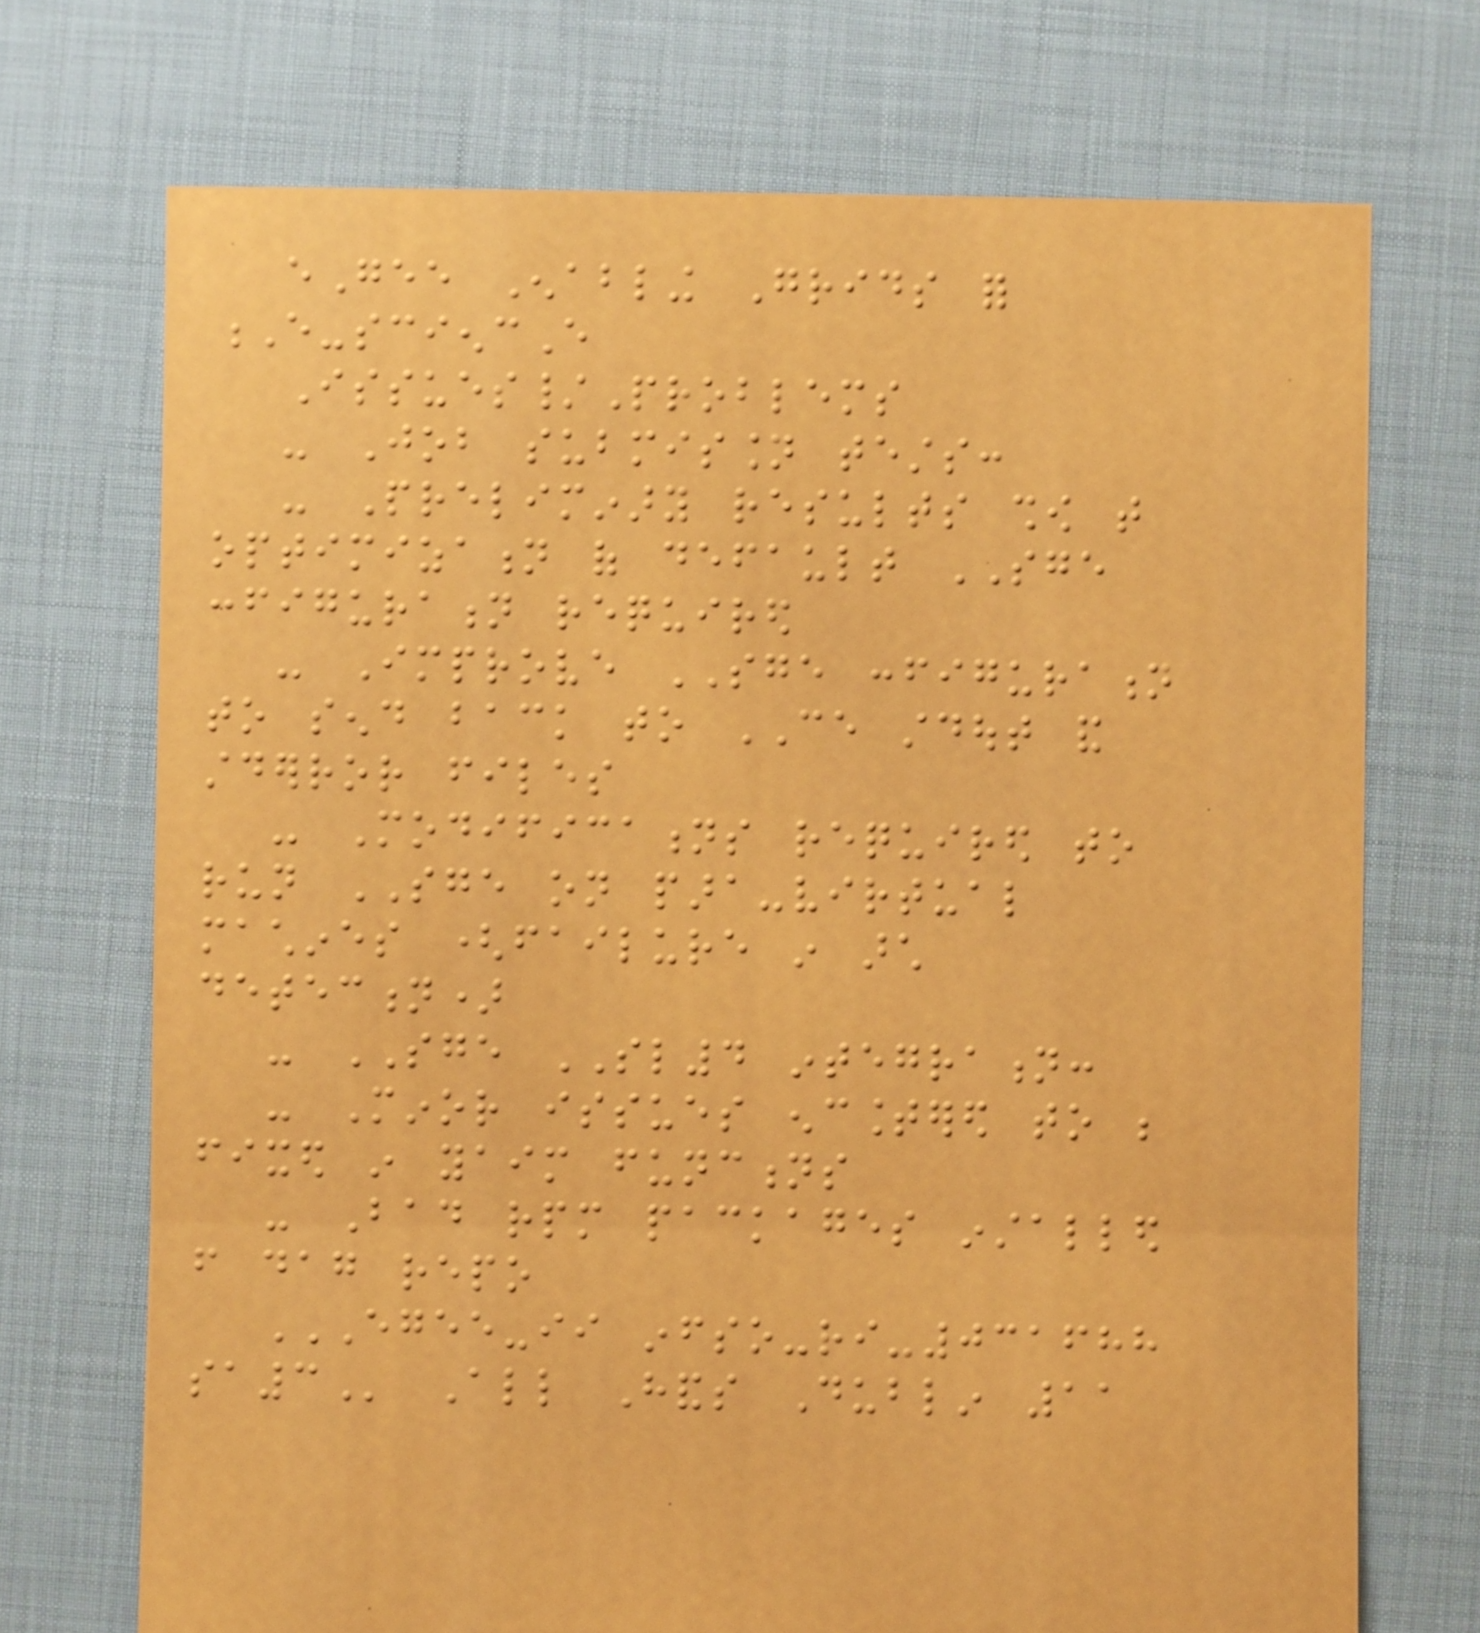eGee Enabling Grids for
E-sciencE
Issues/Problems
- Job submission tests:
- Preliminary results show that
optimization of default SGE
configuration required
- Improve SGE configuration
to send back to CE stdout and
stderror files
- Modifications required to
run SGE on para-virtual
machines (failure in arch
detection)
- SGE SL4 integration:
- Minor issues encountered to be
fixed in yaim functions
- Bad rpm packages installed
from dag repo
EGEE-II INFSO-RI-031688
SA3 All Hands Dublin 11
